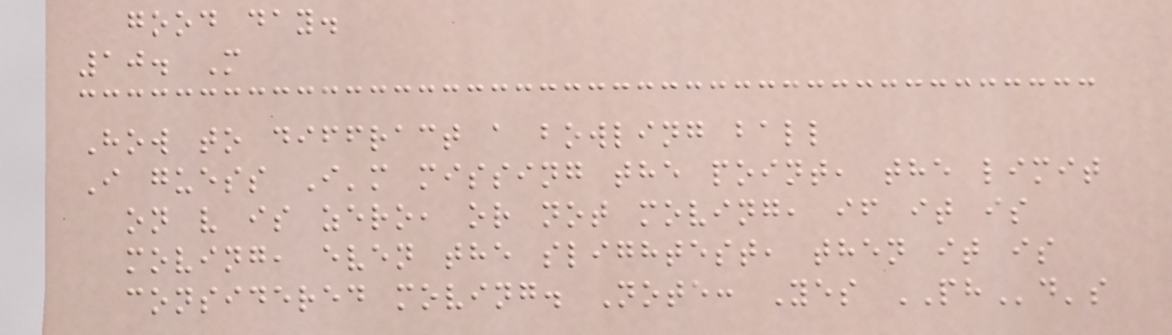good day.
10. M
How to diffract a bowling ball
I guess I'm missing the point, the limit
on v is zero, or not moving, if it is
moving, even the slightest, then it is
considered moving. Note: Yes PHd's
